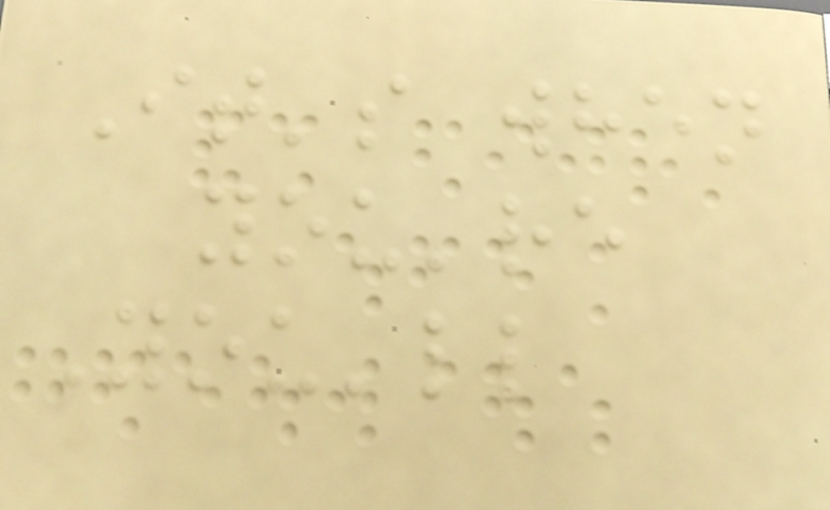It's when
you're
You'll
